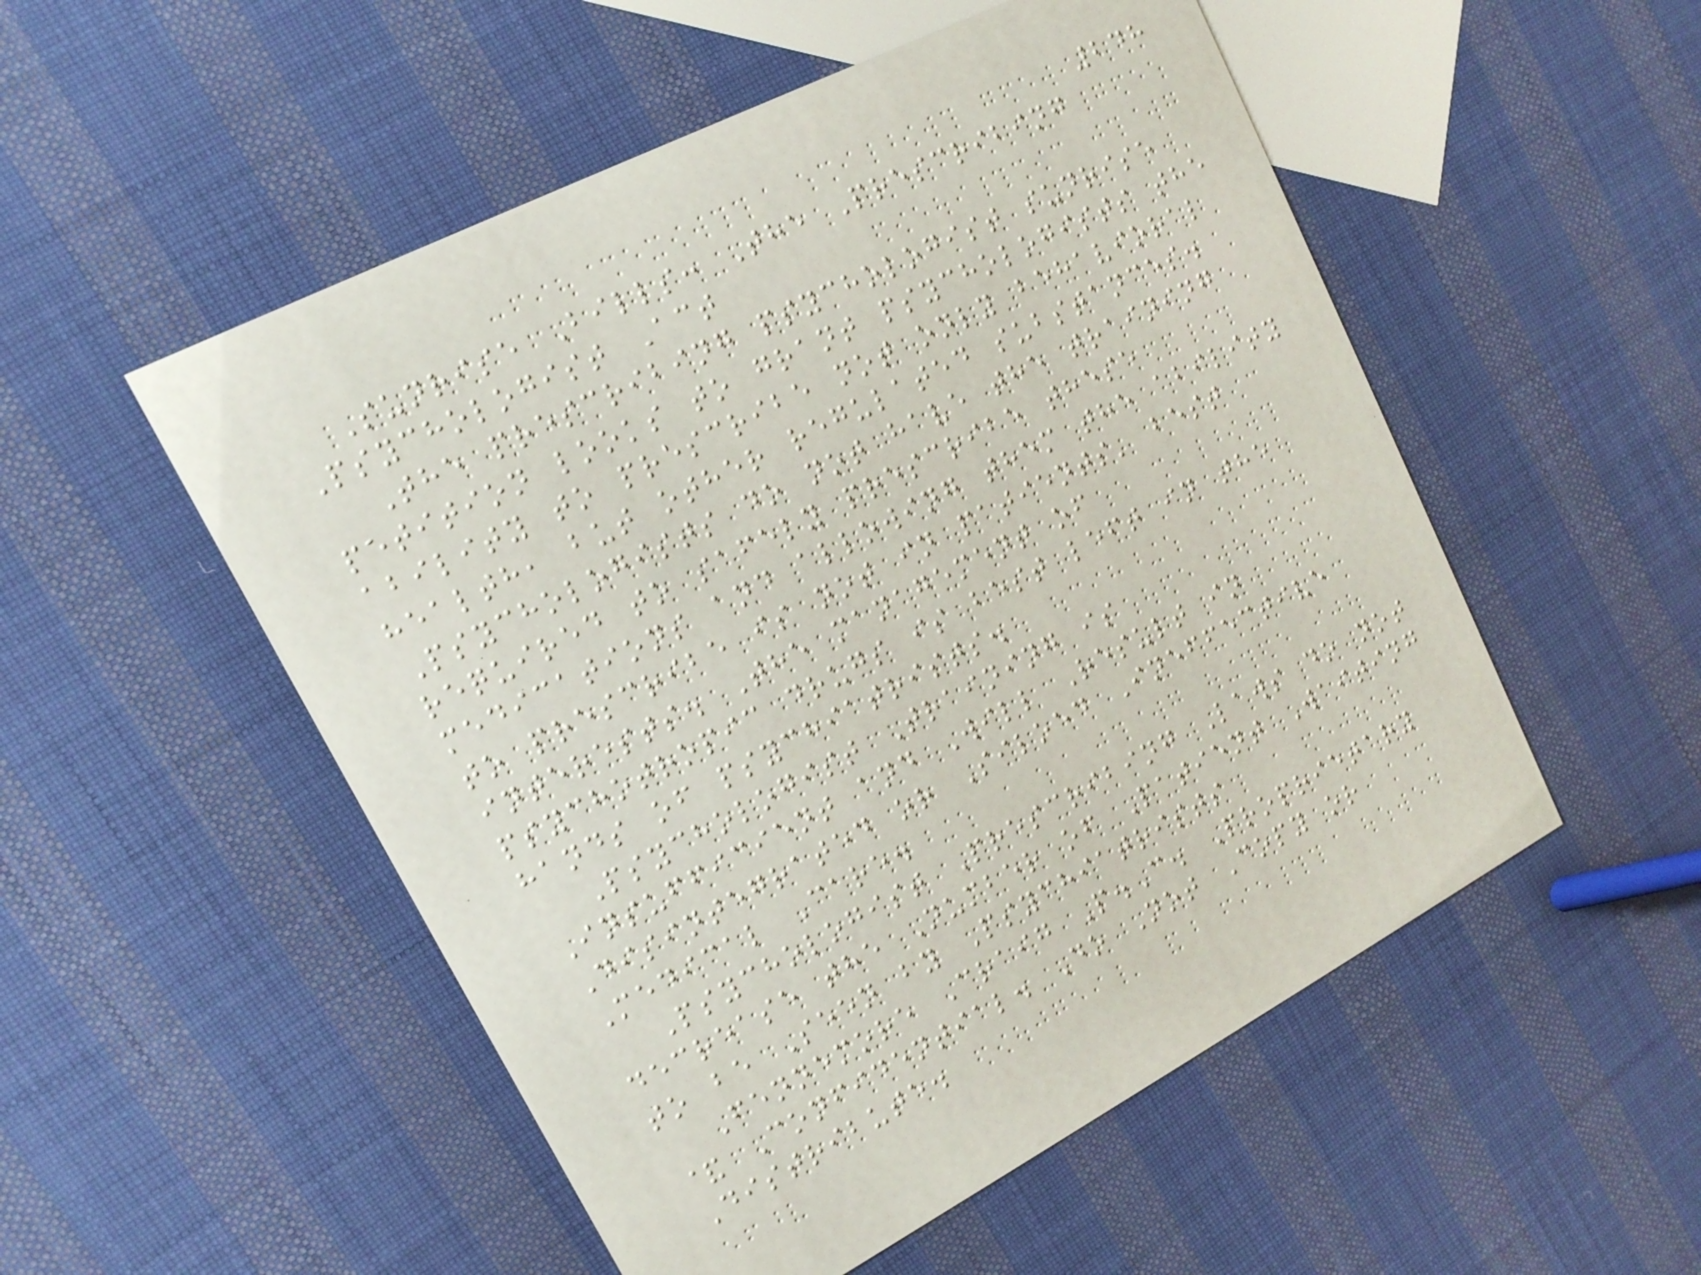248
Sunrise Bills: The Prescribing
Psychologist Act
The prescribing psychologist sunrise
petition looks to grant psychologists the
ability to prescribe not only behavioral
health, but other regulated substances.
Psychologists do not have the training
required to safely prescribe these
medications and allowing them the ability
to prescribe is not in patients' best
interests. The management of
psychotropic drugs is best left in the
hands of psychiatrists.
Psychologist Training is
Insufficient and Will Result in
Disintegrated or Siloed Ineffective
Medical Care.
Psychologist Prescribing Laws do not
decrease the Number of Patient Waiting
to be Seen by Psychiatrists
Fennemore Craig P.C. Proprietary
& Confidential. Do Not Copy or
Distribute.
